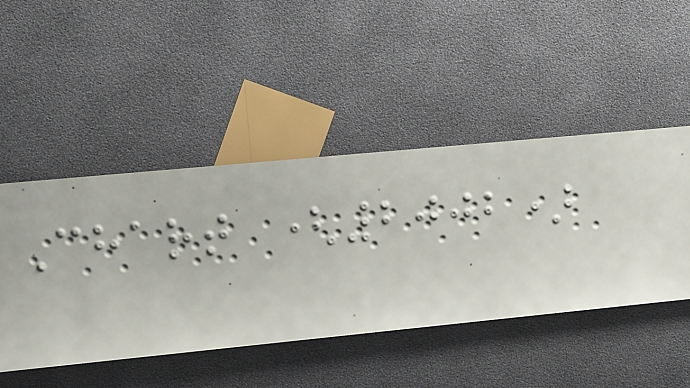Chart (2002)
